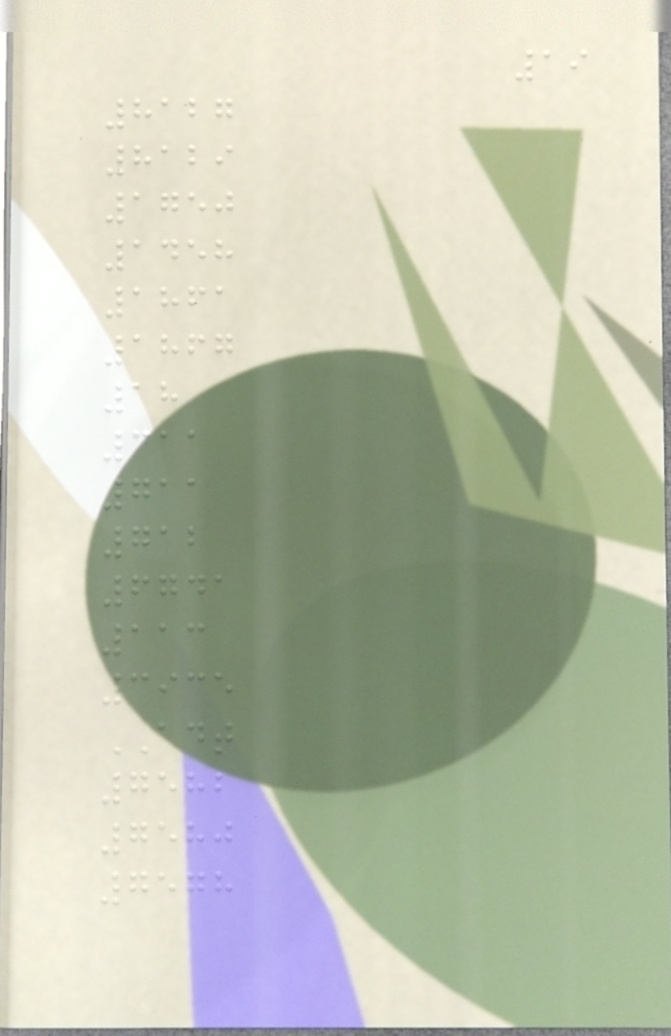19
8127
8129
1750
1458
1861
1867
18
311
711
712
6741
113
3935
ADT
7582
7580
7578
